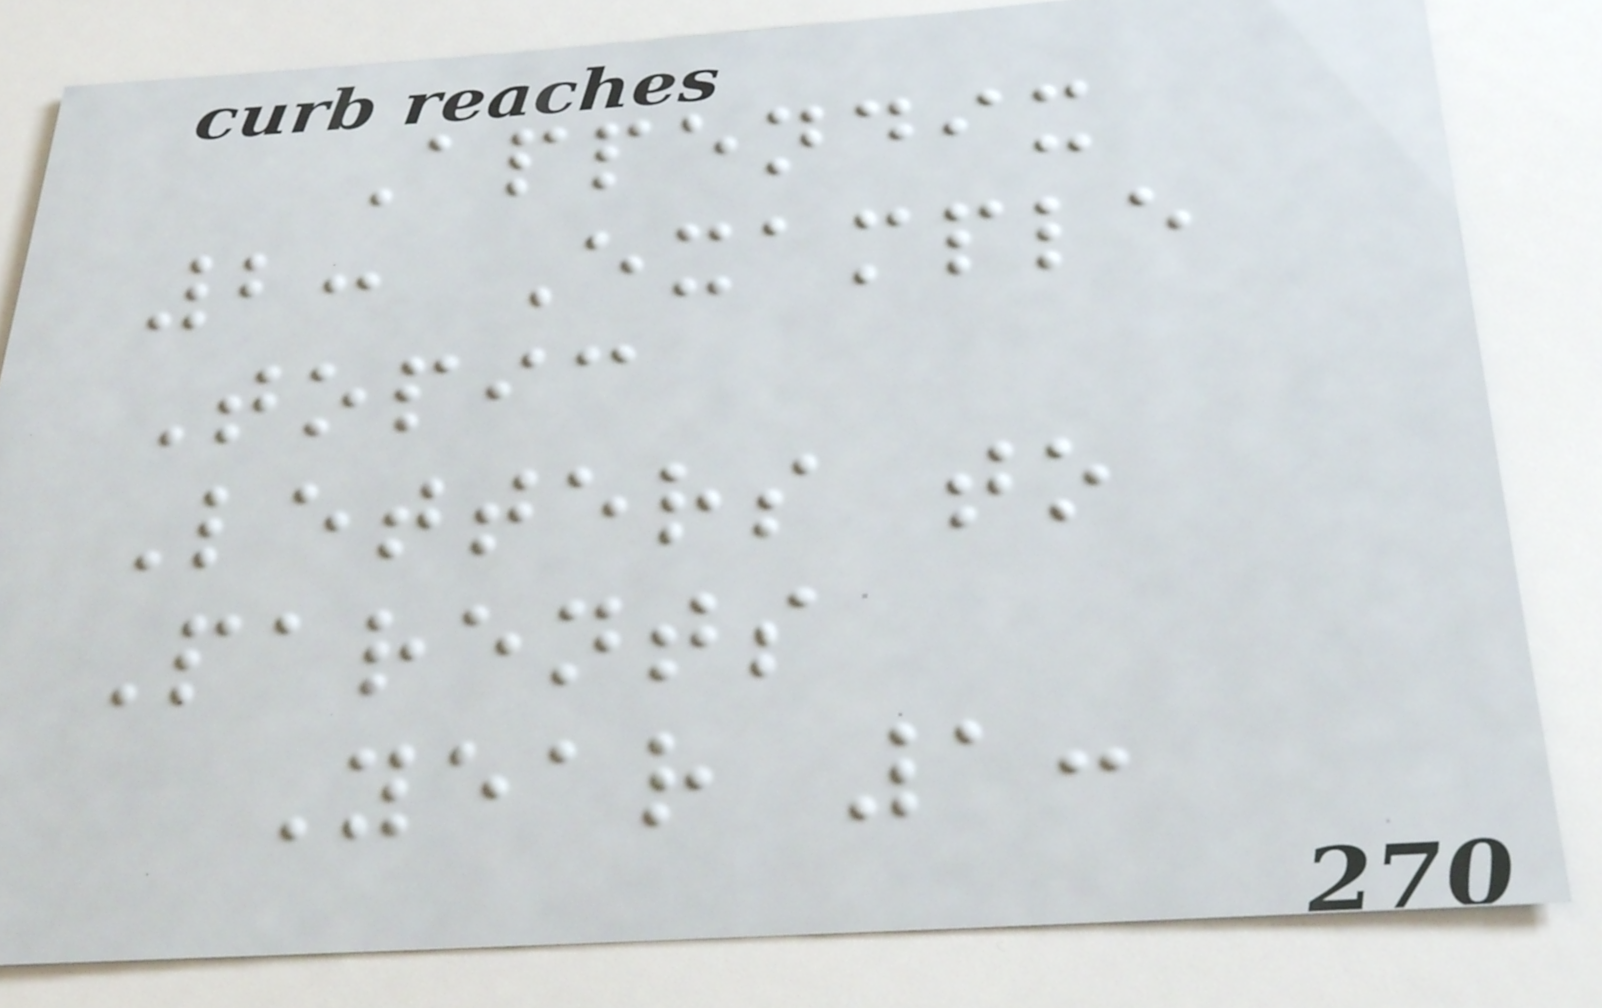Appendix
2: Example
Topic
Letters to
Parents
Year 1:
